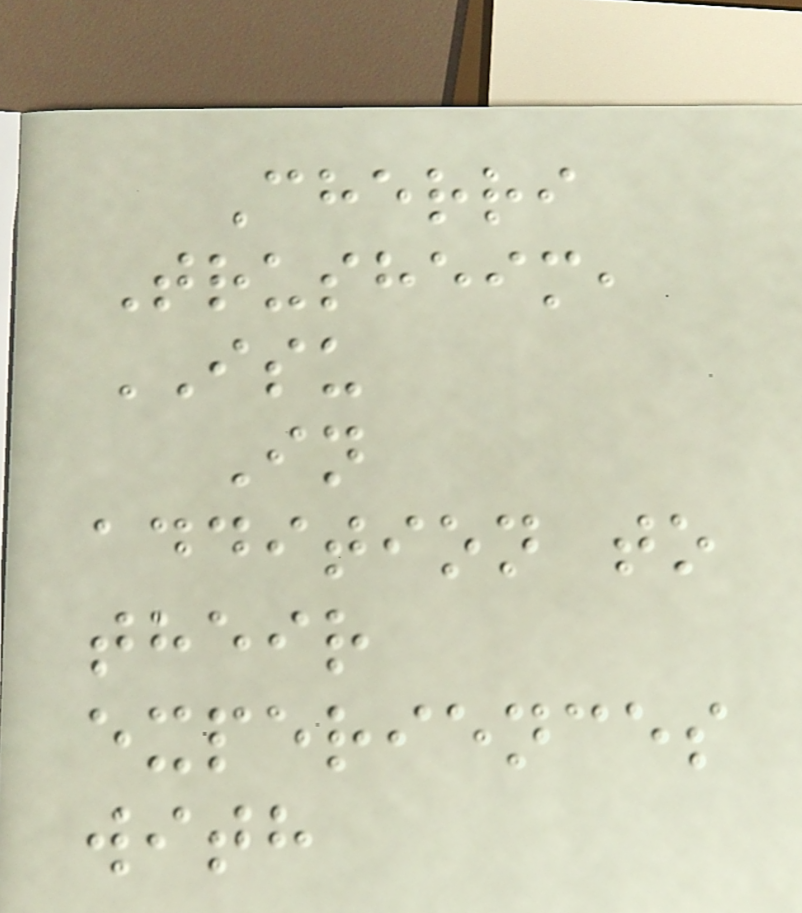Cherri
Trusheim,
ISU
In
addition to
their
experiences
with
